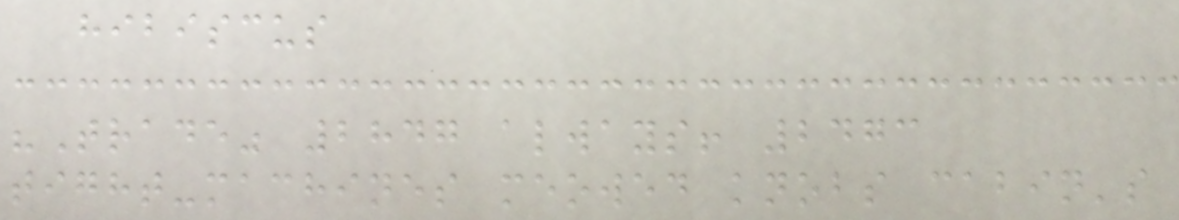hibiscus
"Trade" 2847 always! 2473
tight-machines meowed knobs cabin's
